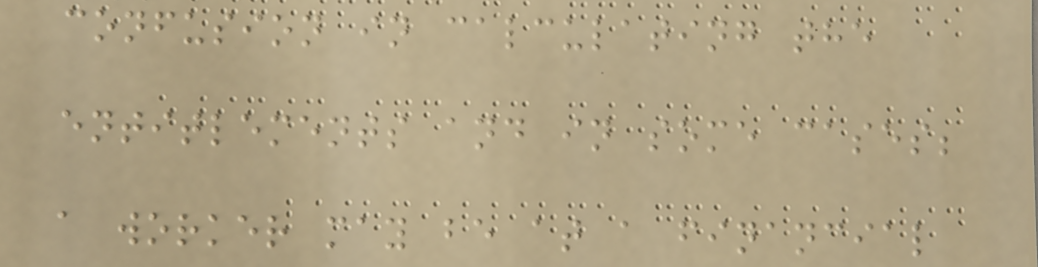confusion in calculating the
entitlements and in some cases;
a worker may be at a financial
